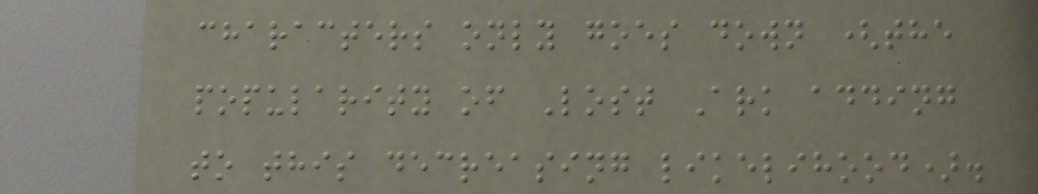characters only goes down (the
popularity of Lost Ark adding
to this decreasing likelihood).
